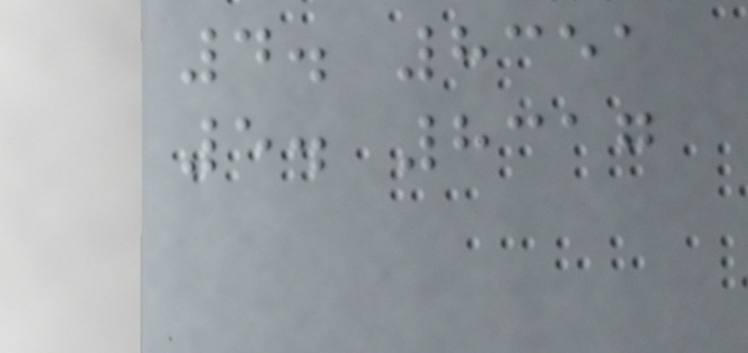4. 8351
5. 8317
